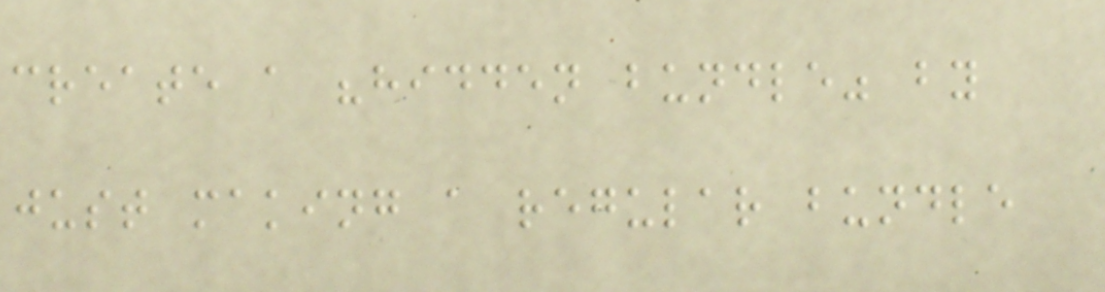create a "hidden bundle" by
just making a regular bundle
